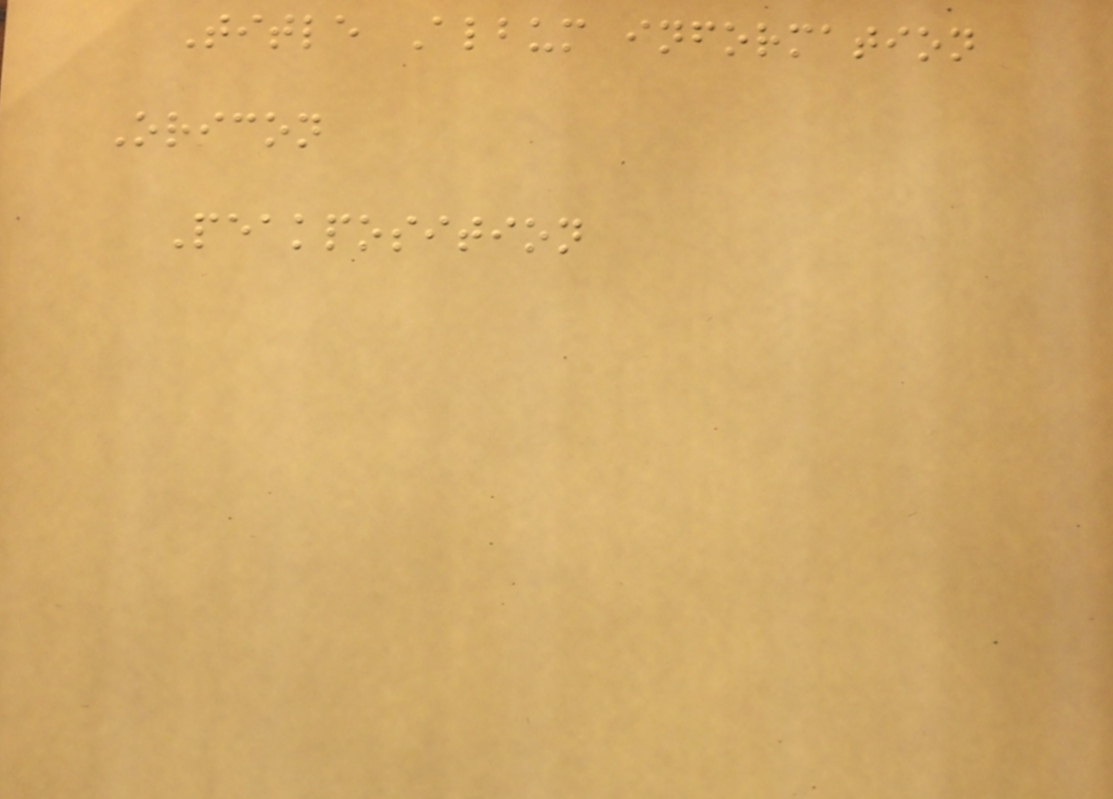Title Album information
Oricon
Peakposition
